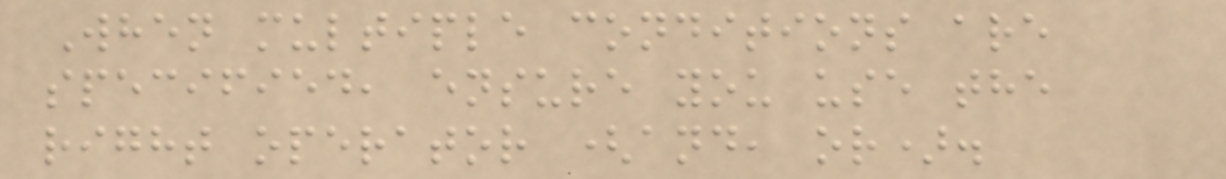When multiple conditions are
specified, ensure you use the
right operator (and, or).
